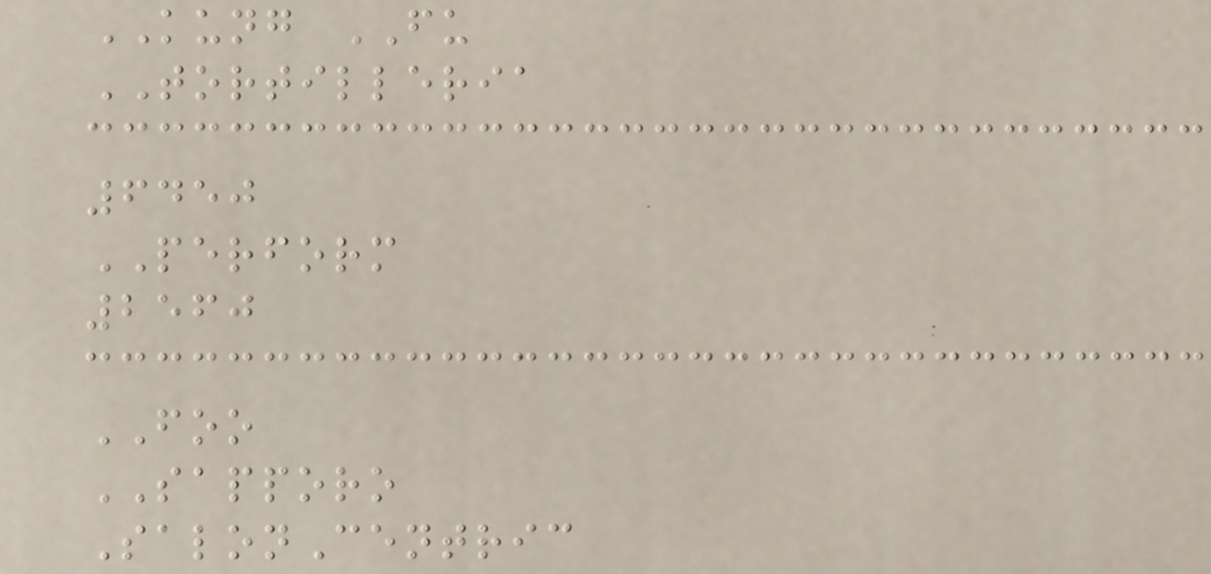KUNG FU
TORTILLERIA
6450
PERFORM
2560
FOO
SAPPORO
SalonCentric
